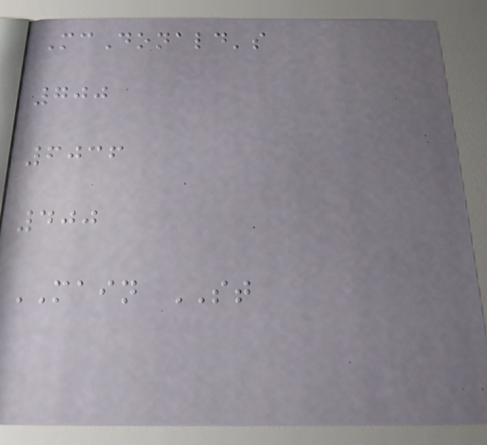McDonald's
700
6036
400
MAIN ST
